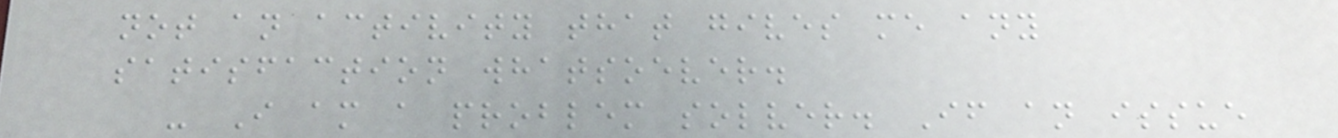not an activity that gives me any
satisfaction whatsoever.
- I am a problem solver. If an issue
